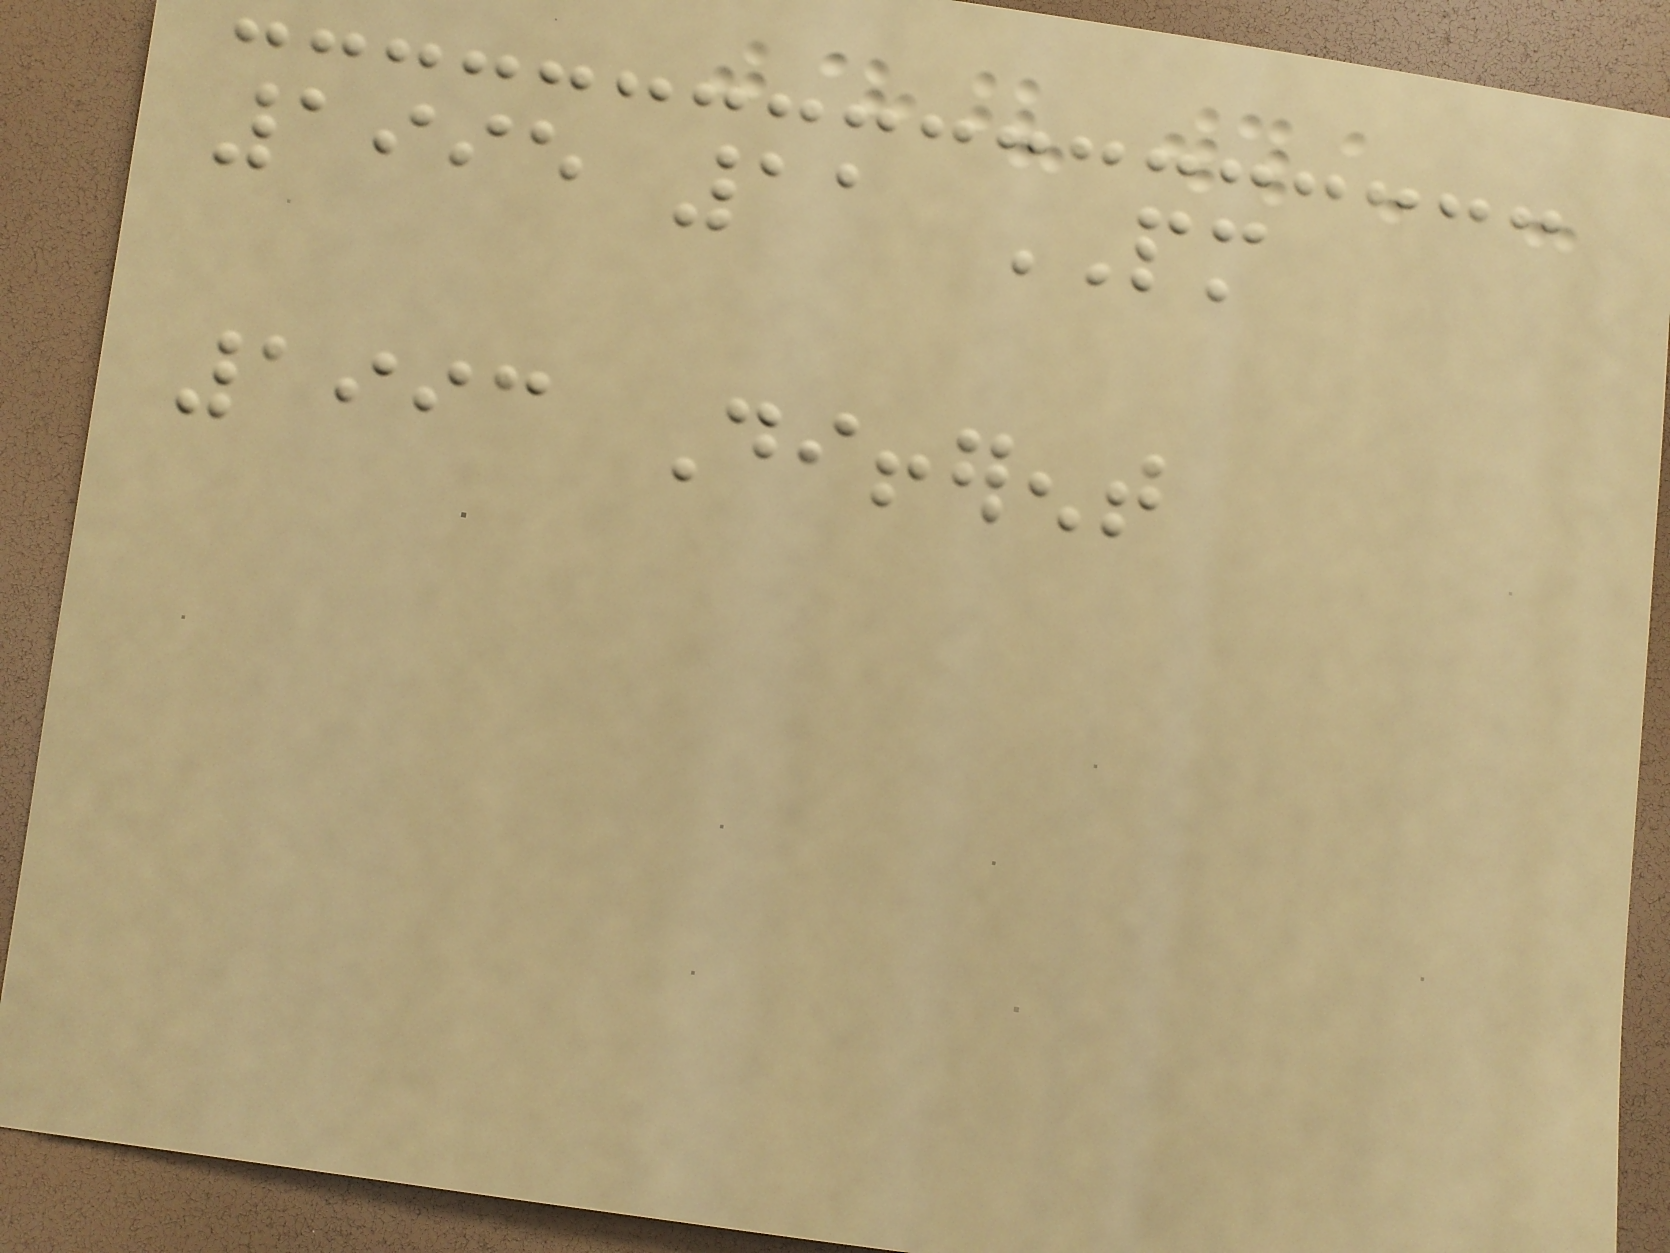1995 11 PM
1993 Different
